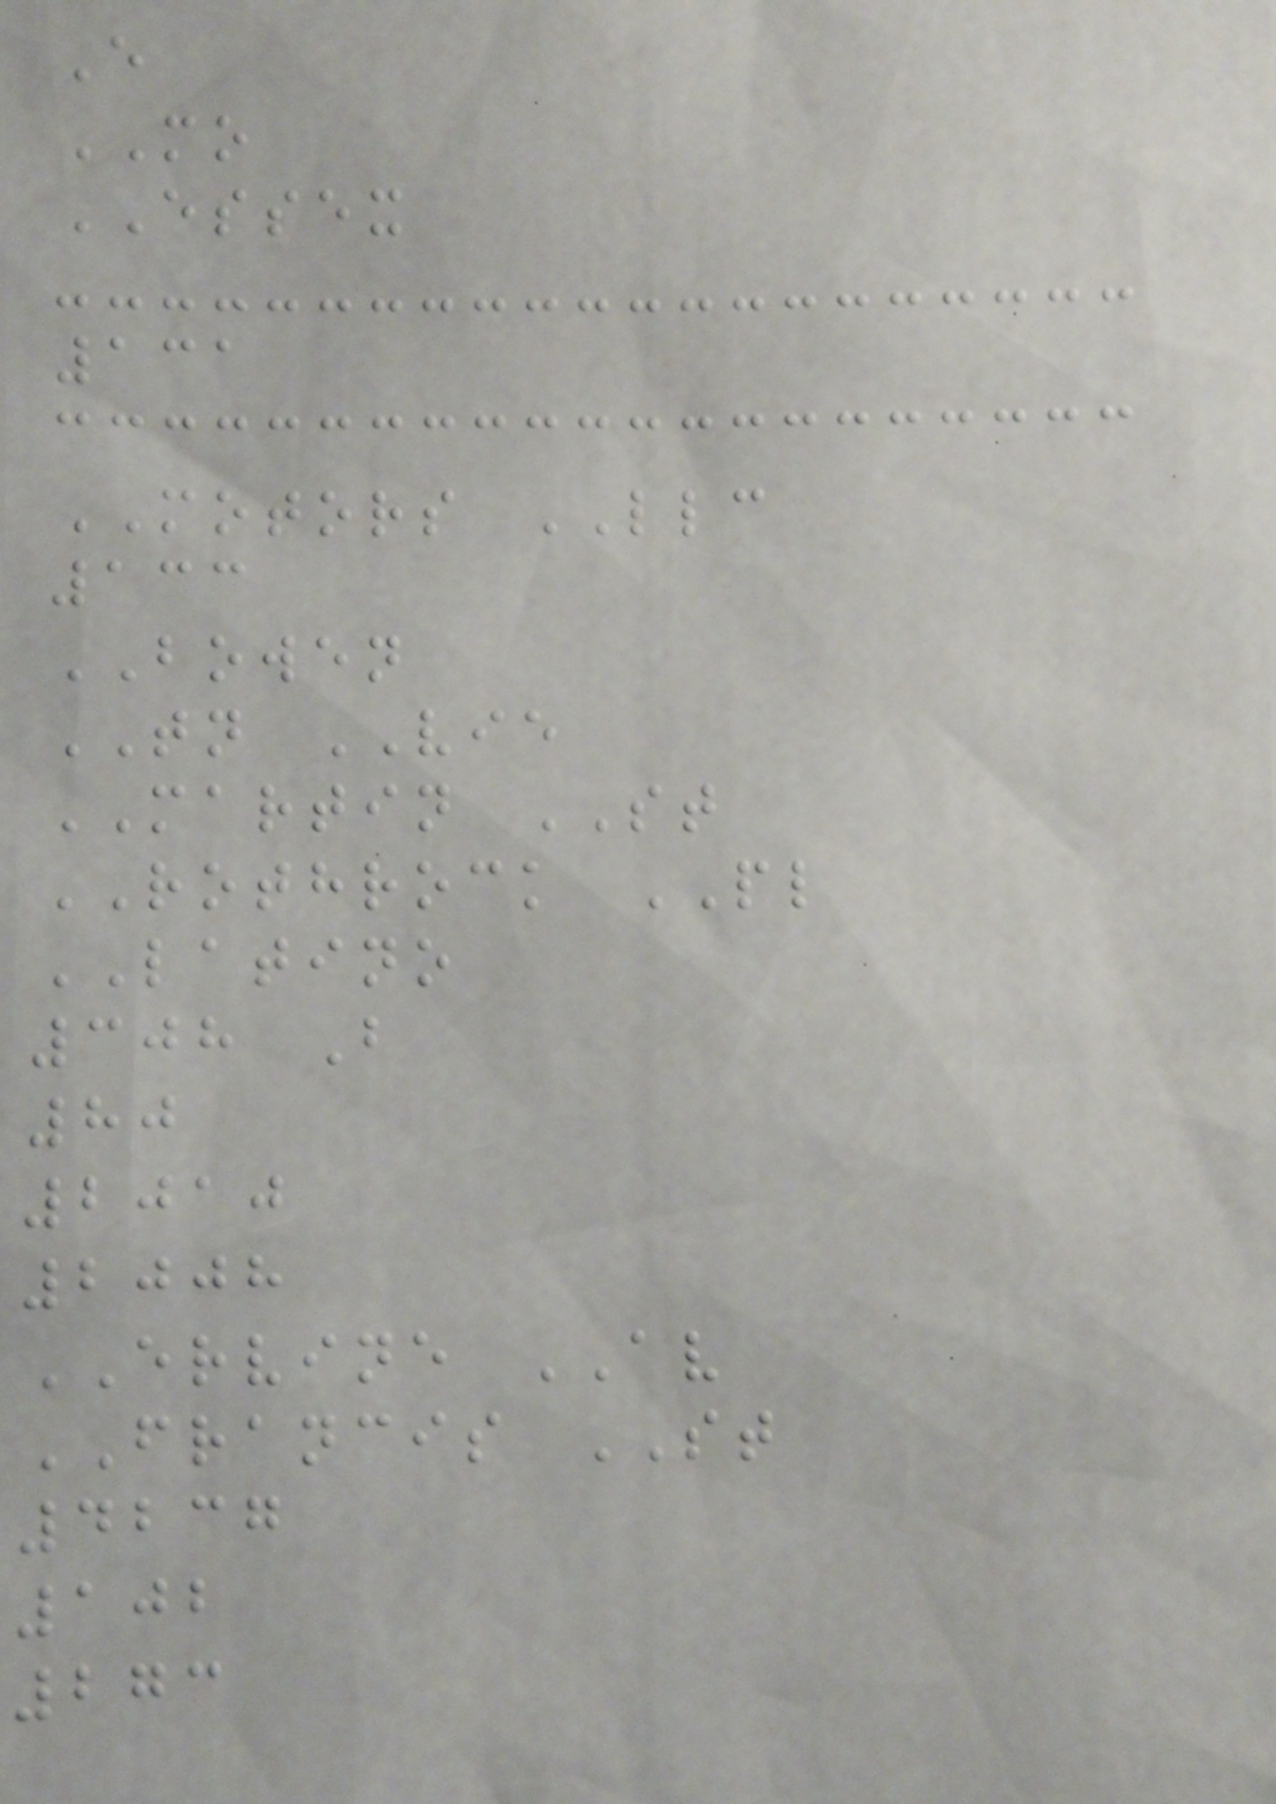E
MO
ESSEX
131
MOTORS LLC
133
BOWEN
TN VIE
MARTIN ST
ROTHROCK PL
LATINO
308 B
80
2010
2008
ERVINE AV
FRANCIS ST
4237
102
273
